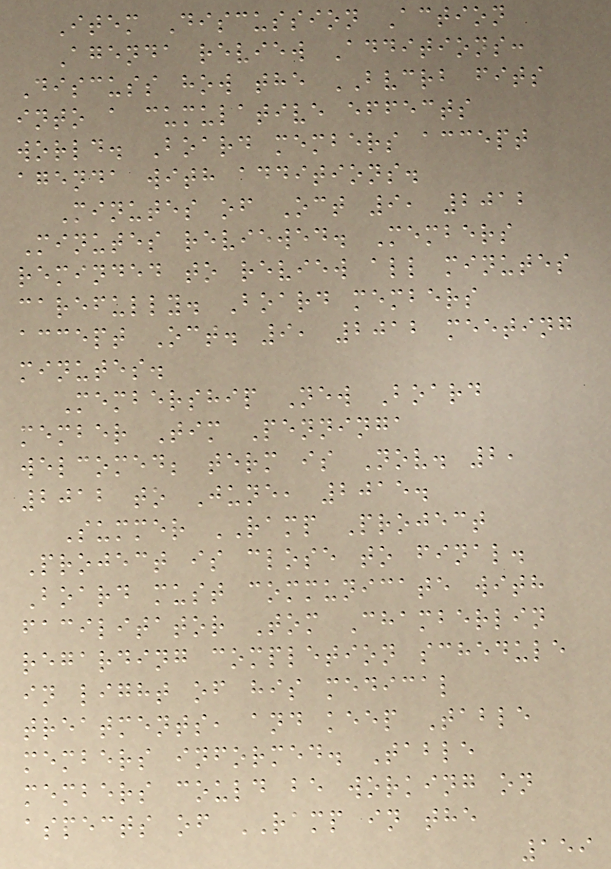Item Discussion Action
Agenda review Additions:
Discuss how the BVCRB fits
into a cumulative effects
world. Board members accept
agenda with additions.
Minutes of Oct 9, 2012
Minutes reviewed. Members
reminded to review all minutes
carefully. Board members
accept Oct. 9, 2012 meeting
minutes.
Membership New Board
member Tim Penninga
welcomed; term is Nov. 2,
2012 to June, 2015.
Summer RAMP Project
Project is close to final.
Board must communicate with
facilitator Tom Chamberlin
regarding completion schedule
in light of his medical
treatments, and keep Table
members informed. Table
members could be working on
aspects of RAMP in the
159
